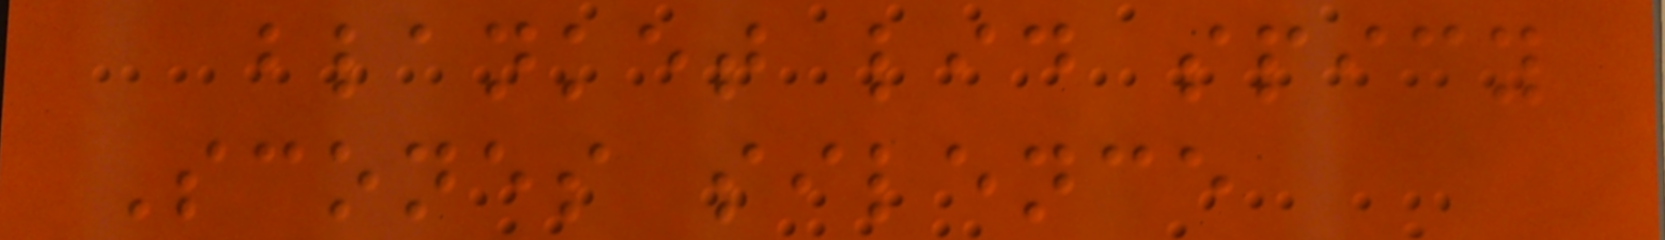blanket lid spicy
Scones silence
